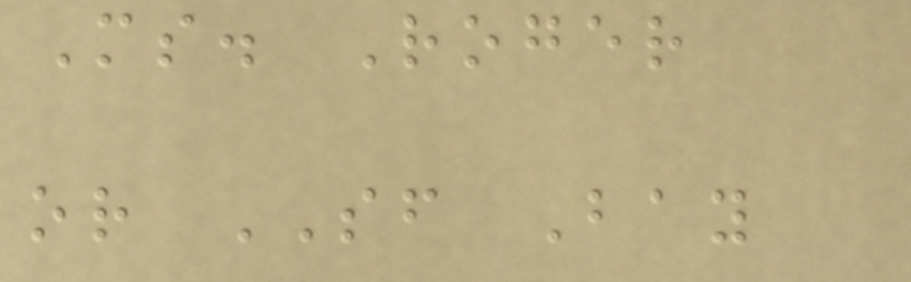Ms. Roger
or SF Bay
